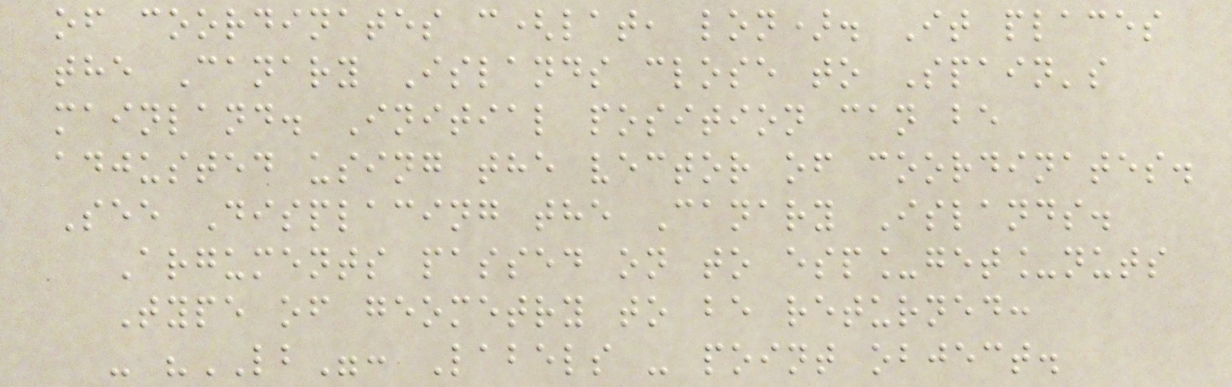of coordinates c(lat, lon). It places
the Canary Islands close to Spain's
mainland. Initial position can be
adjusted using the vector of coordinates.
See Displacing the Canary Islands.
Arguments passed on to esp_get_nuts
Type of geometry to be returned:
- "LB": Labels - point object.
